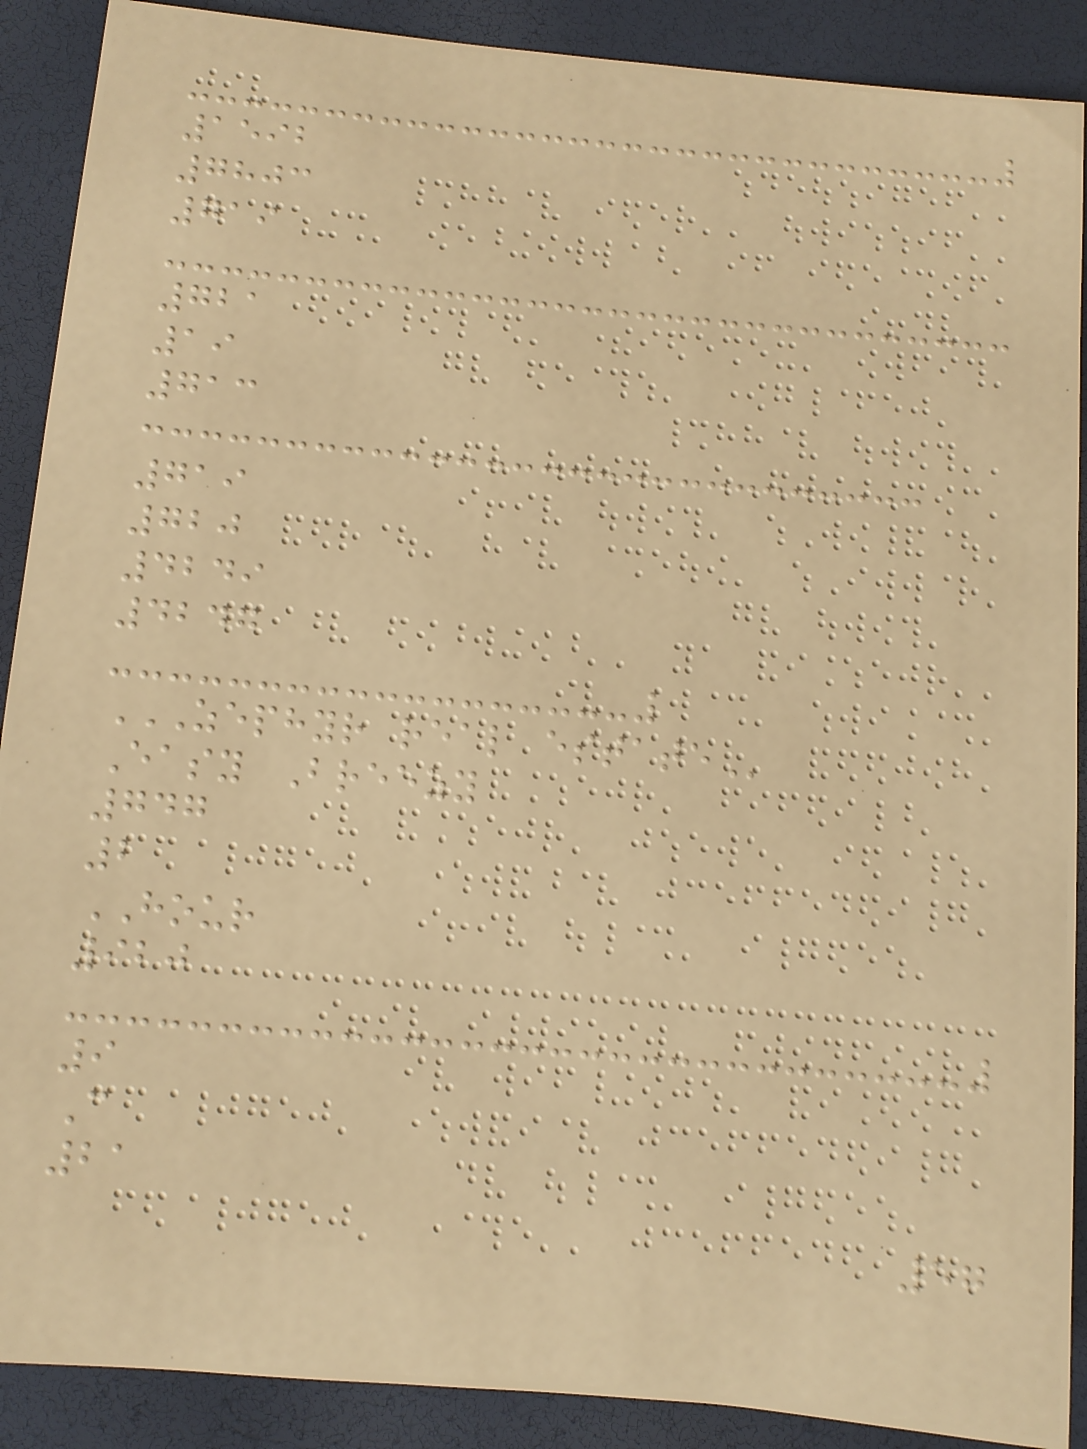1592
7803
719
721
19
713
719
720
4249
4247
ZEPHYR REAL ESTATE
Easy Breezy
747
2
HOUR
920
9
C
21
57
